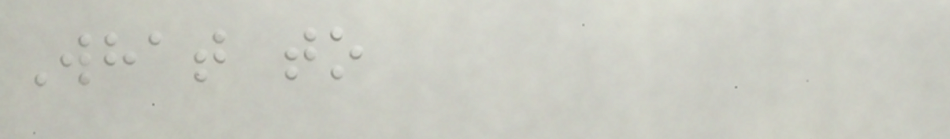What to
